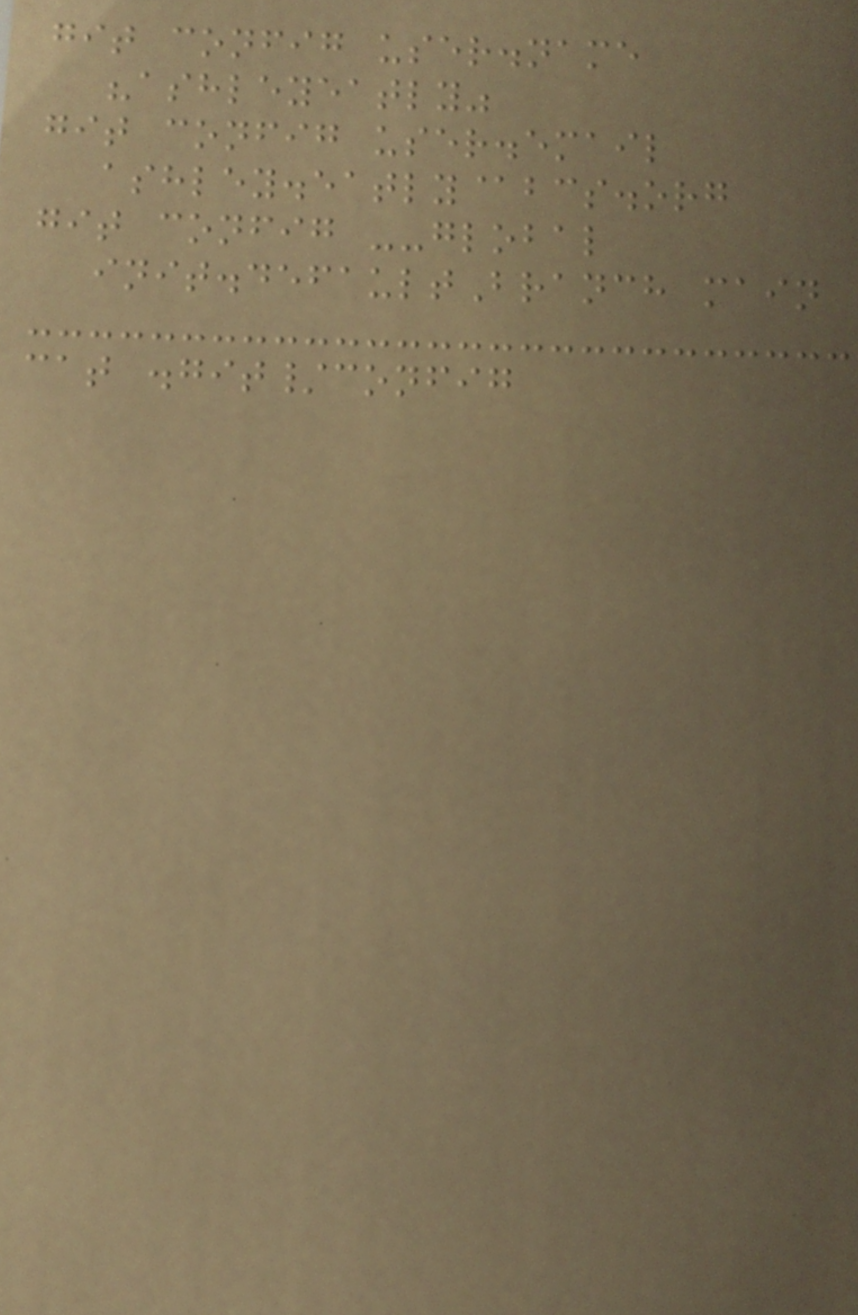git config user.name
"ashleyeatly"
git config user.email
ashley.eatly@bcs.org
git config --global
init.defaultBranch main
cat .git/config
